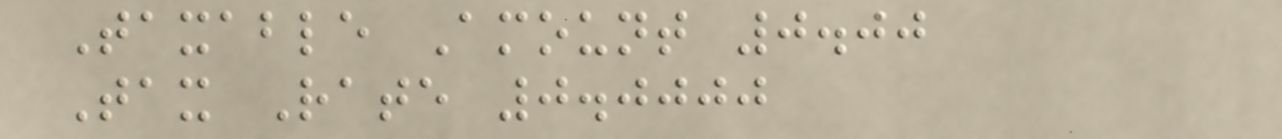Taxable Amount 0.00
Tax Rate 0.0000
